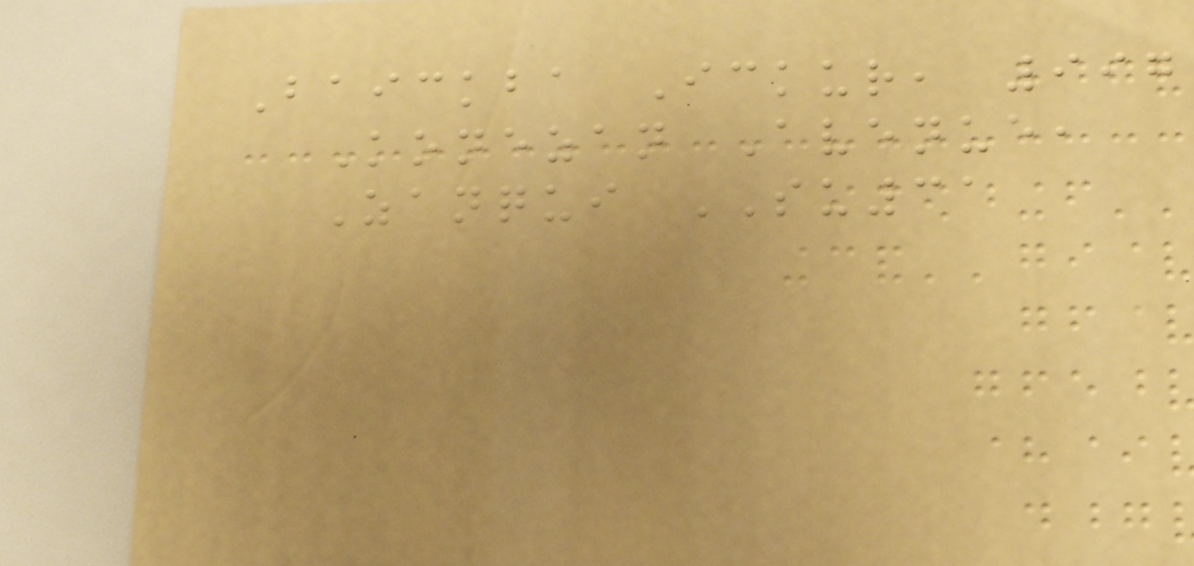Baickba Ickur, 997
Konezan Avenue,
Zanqui SU31
